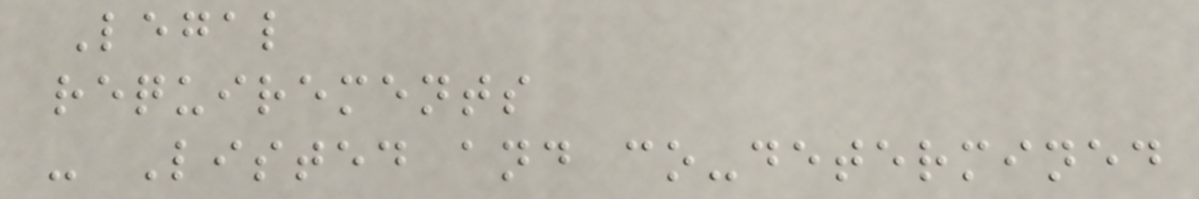Legal
requirements
- Listed and co-determined
